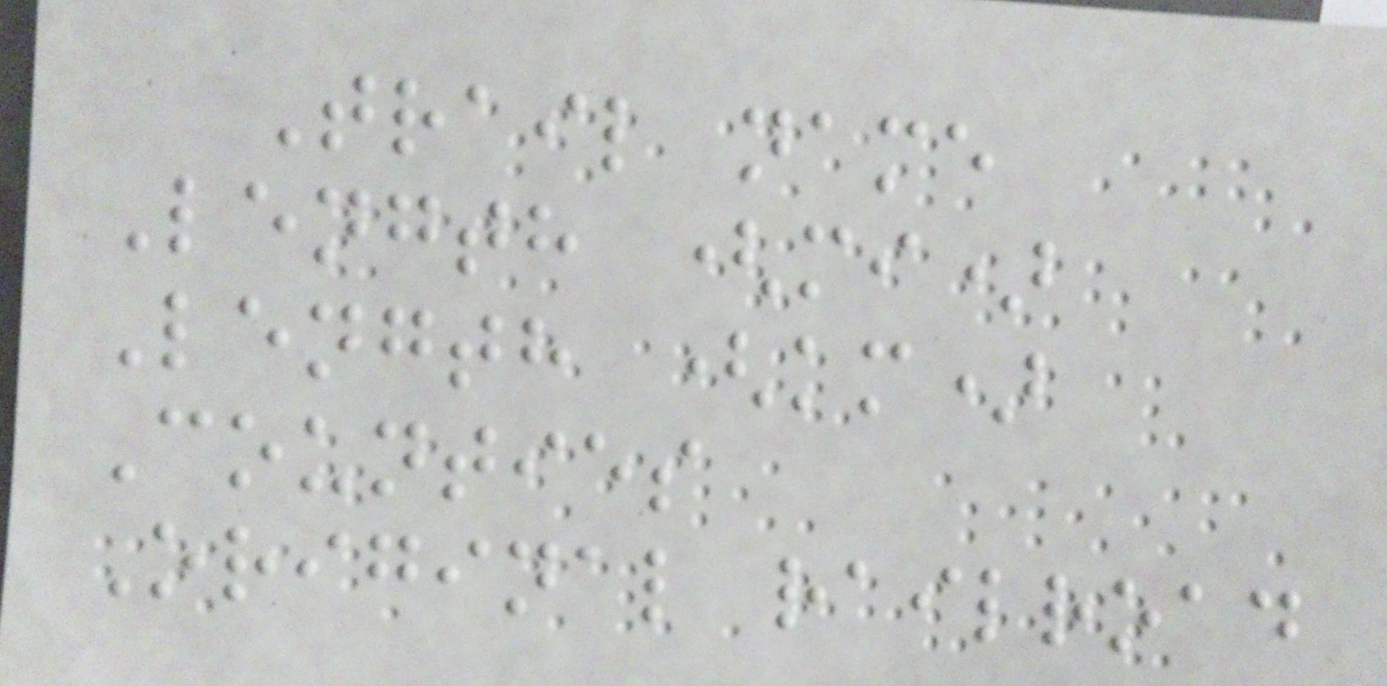Trail name
Length (mi)
Length (km)
Counties
Original railroad
